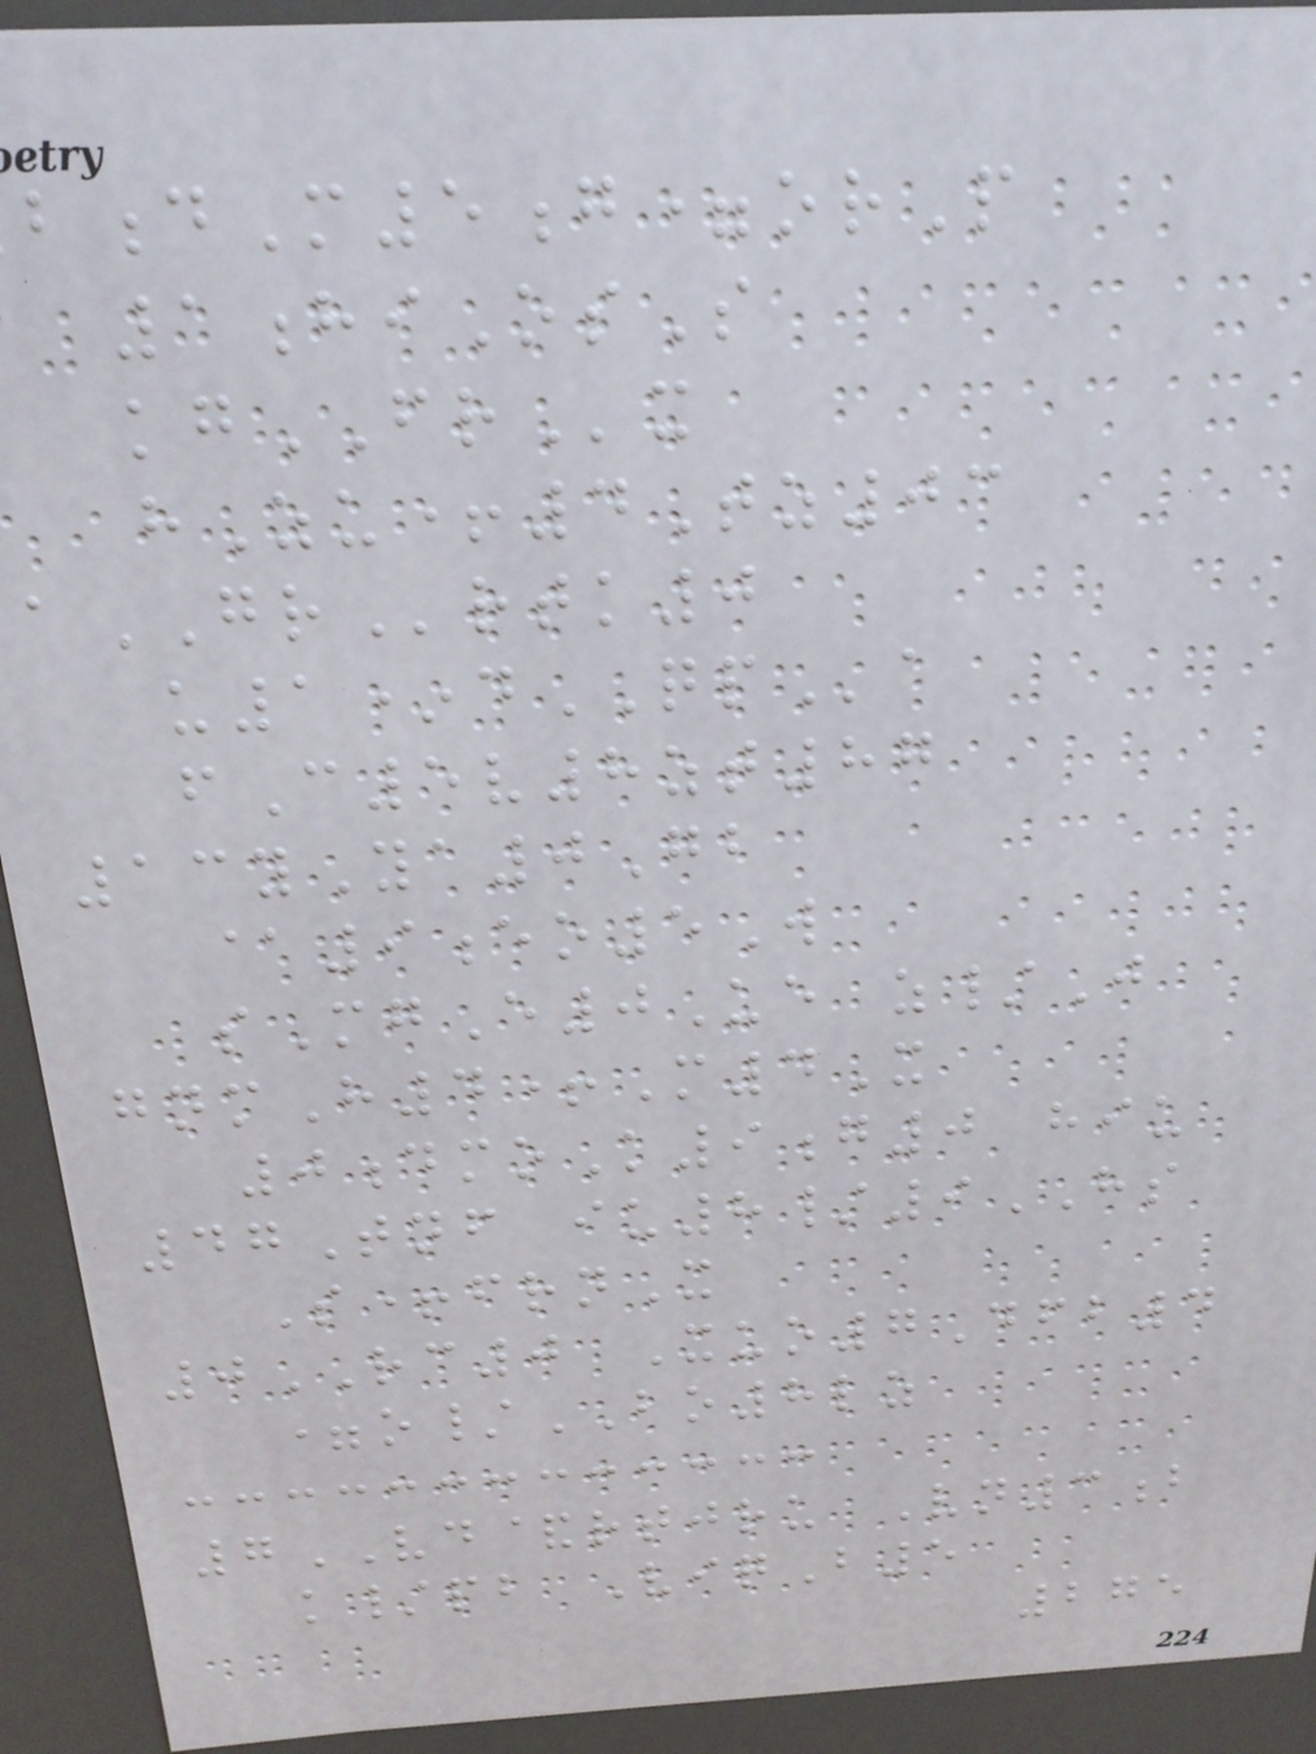dM5g=orP
1hiOsS
kgFRx
hZu+4Tz03
aGRrtk0
u1*dQPa
fC5v8zt87
13yYa0Gb
@9eo5W
sMgE0Ue z/J
gnmH4+M4X
0dmoK9g0 hiu
47Tnf iu8/9HS
S+frnX
0RC0 Xuo7Dfb4
=o/BO8lz
7VD&rtjru Vn3b
k/pb ViqB5
275
